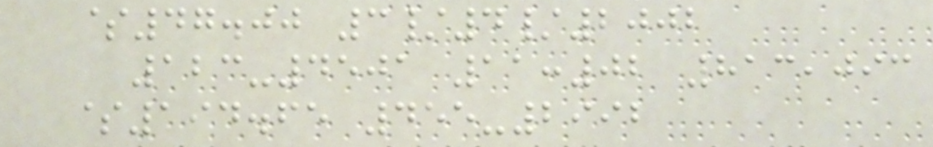$47.00 3/4/2002
123-4501 11:02 813,093
$194.65 455-2992
